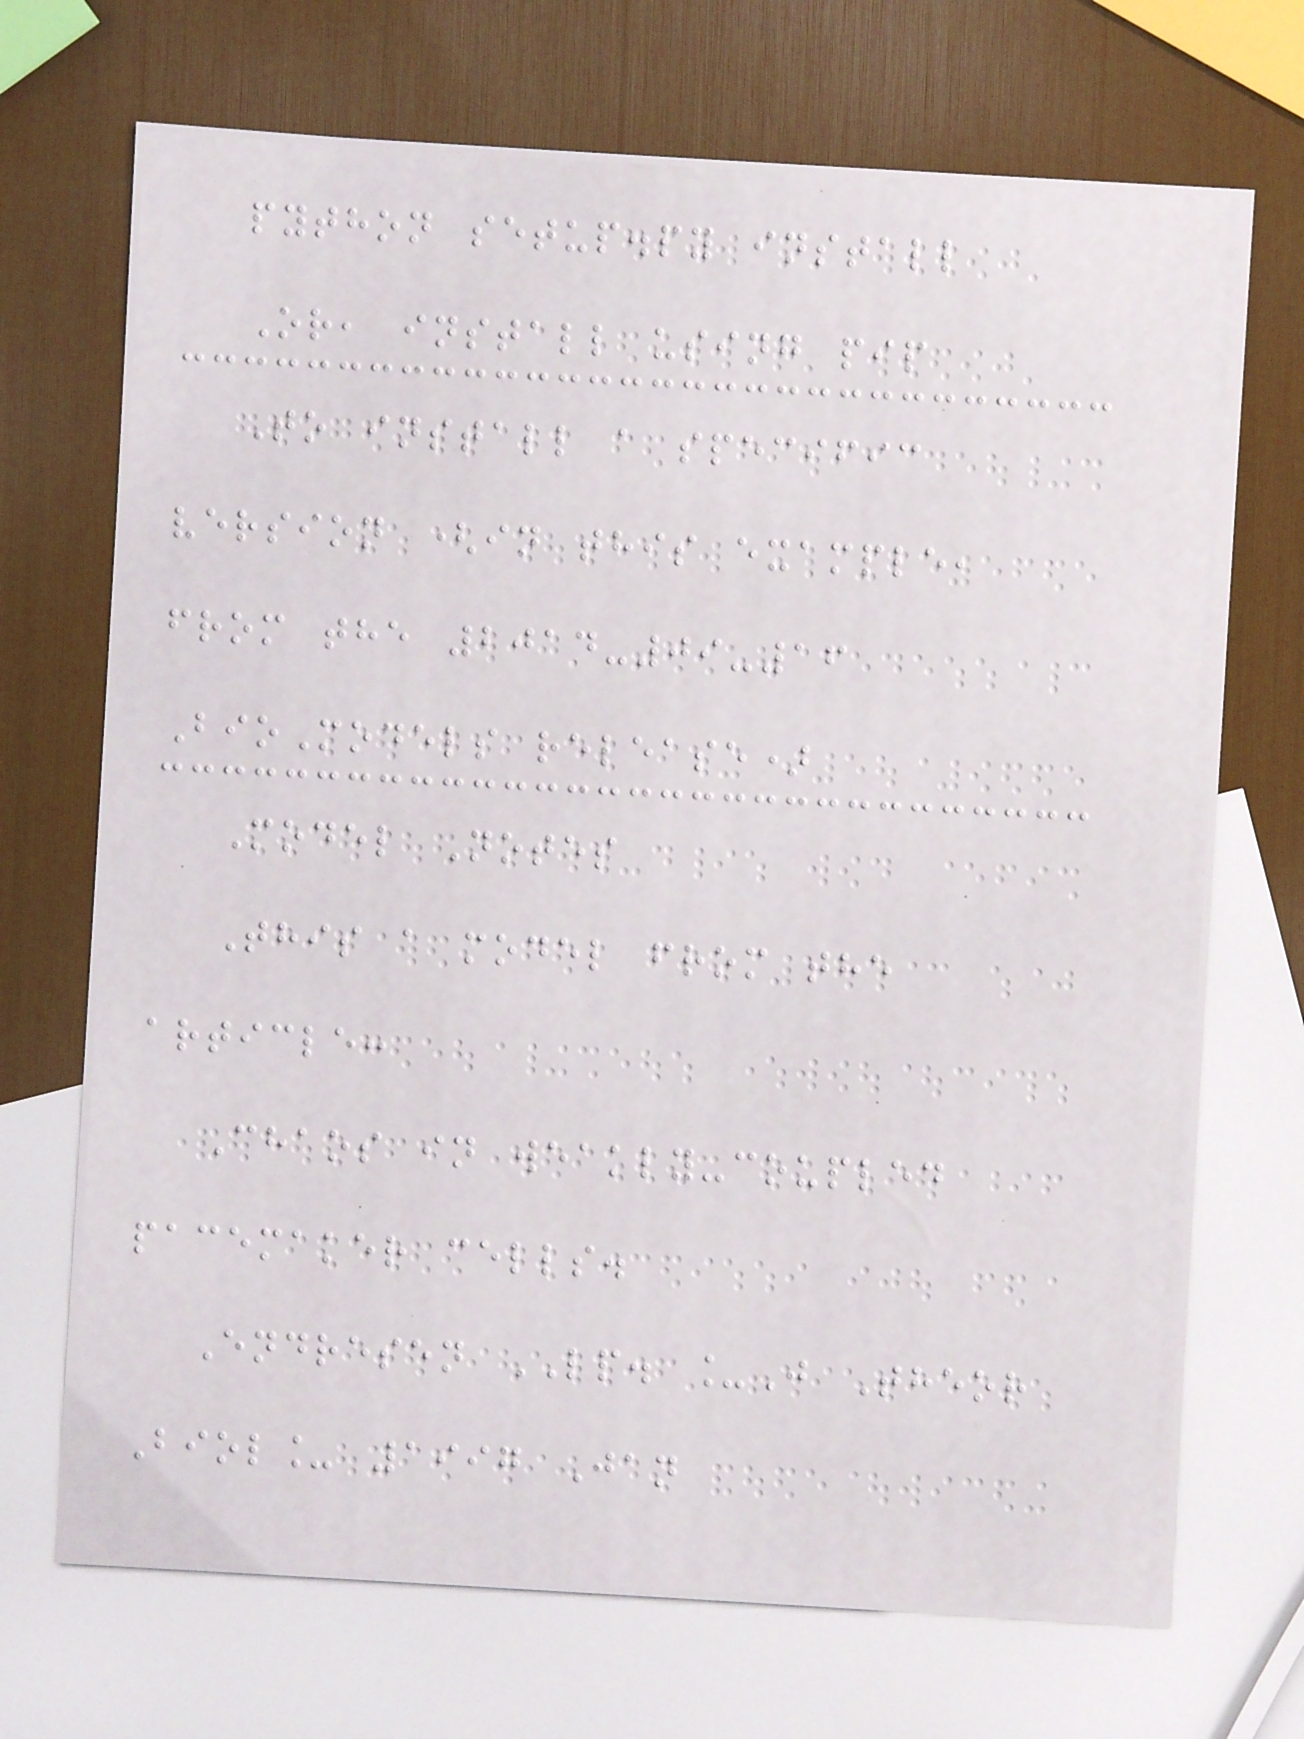python setup.py install
Or, install using pip
To install a specific
version (in this example,
from the 2014-09-16
BioModels release)
Model Notes
This a model from the
article:
Chaos in weakly-coupled
pacemaker cells.
Endresen LP. _J Theor
Biol_ 1997 Jan
